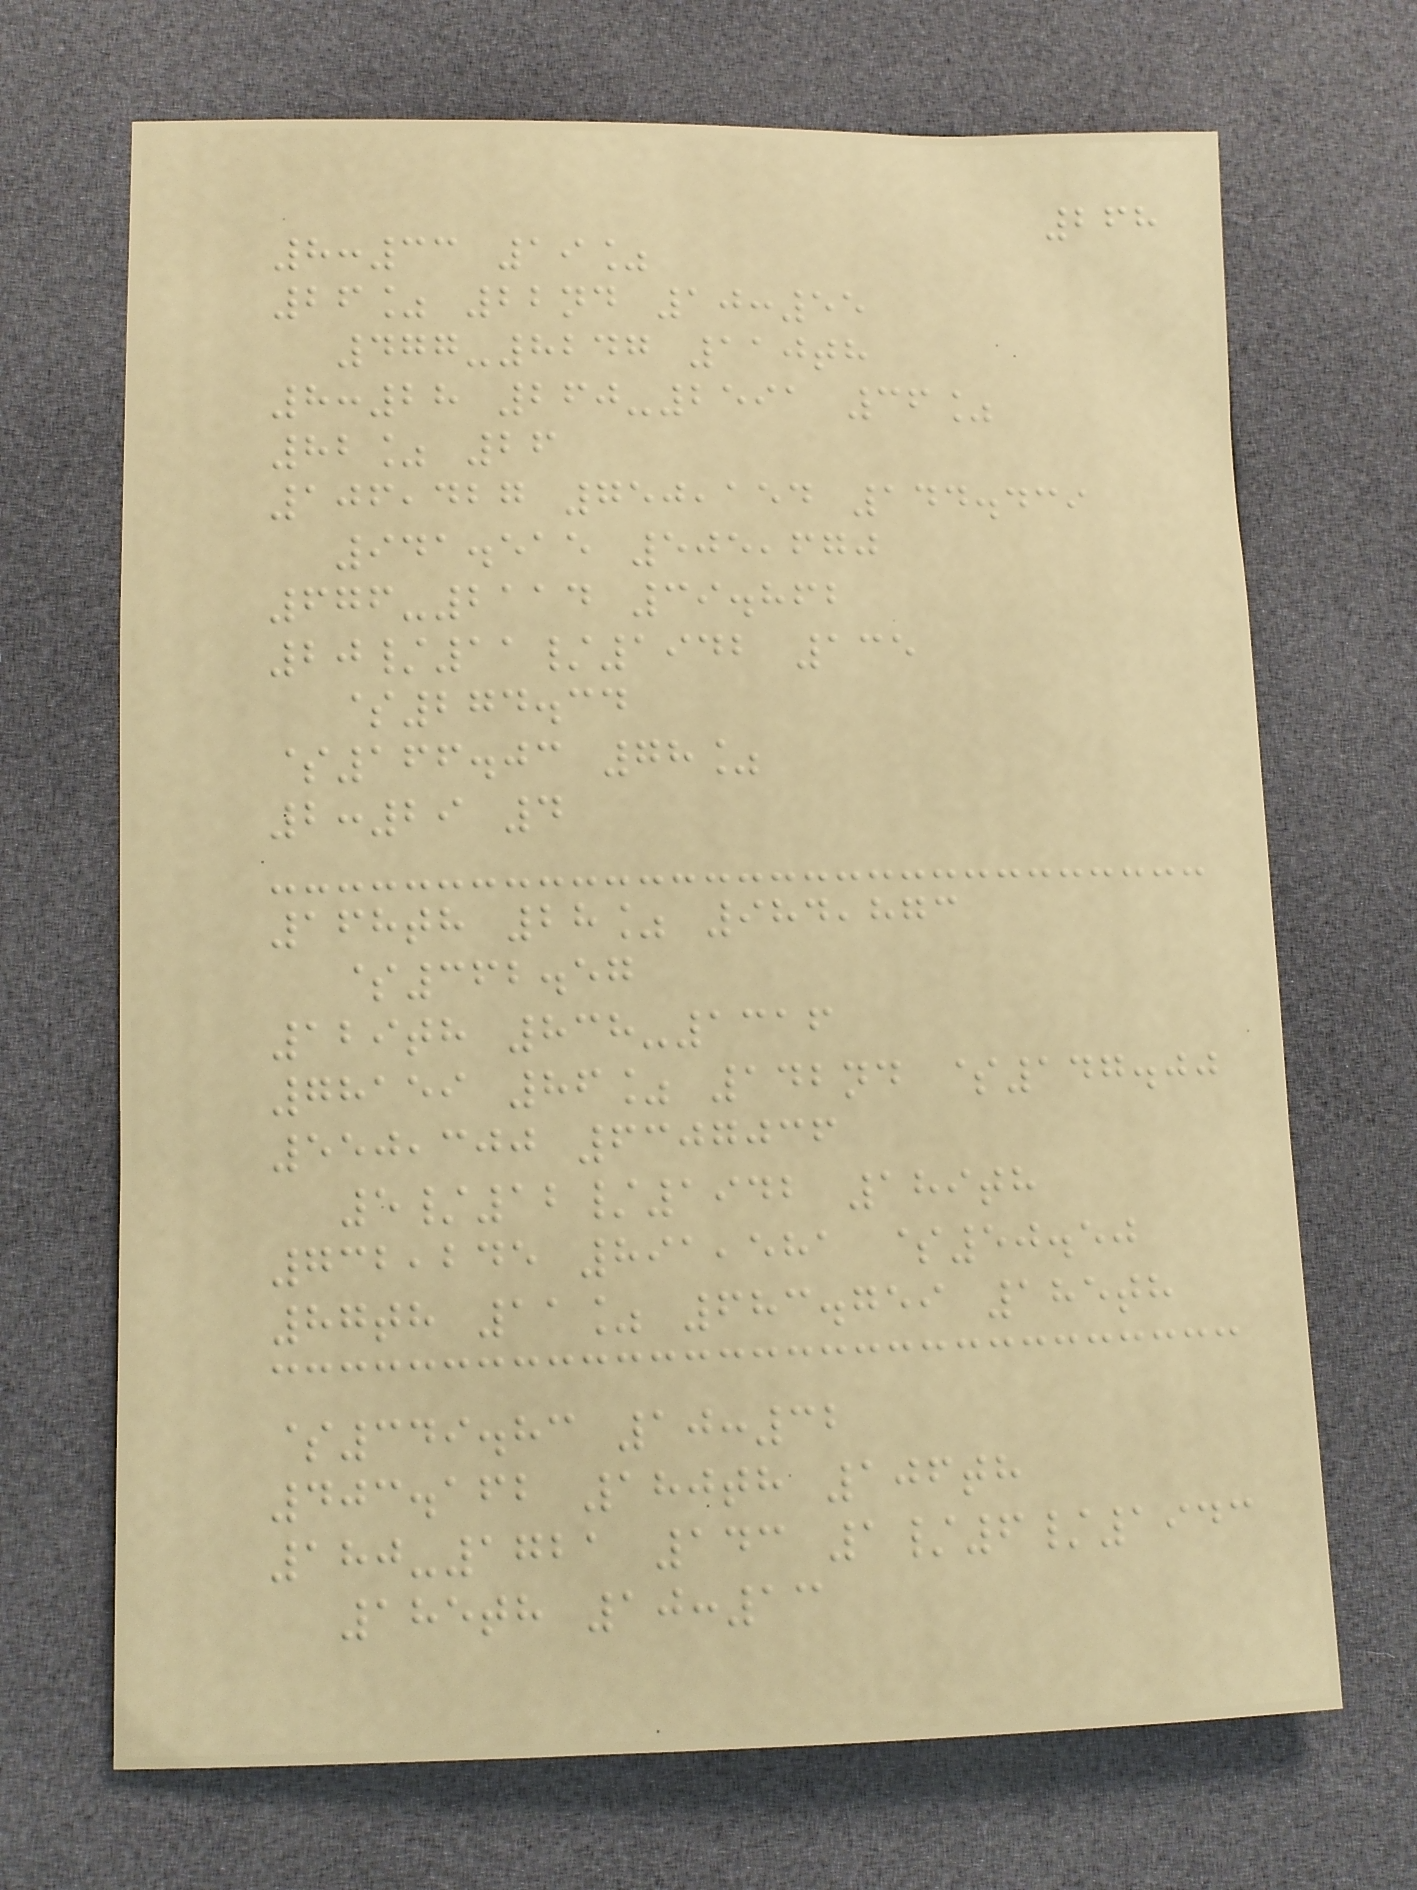268
8:33 19%
26% 22nd 10:55
477-8247 110th
8:28 260-2591 36%
82% 26
106,427 750,154 144.439
941.515 505,670
676-2114 39.862
20/11/1942 135
$274.34
$166.03 78%
2:29 4
168th 28% 984,873
$362.57
129th 838-1316
78159 86% 142nd $147.00
550,300 6307036
5/12/1942 189th
732,245 891,581 $50.50
87th 11% 683.759 185th
$349.83 10:32
403.162 180th 106th
180-1721 143 1/6/1943
185th 10:13
